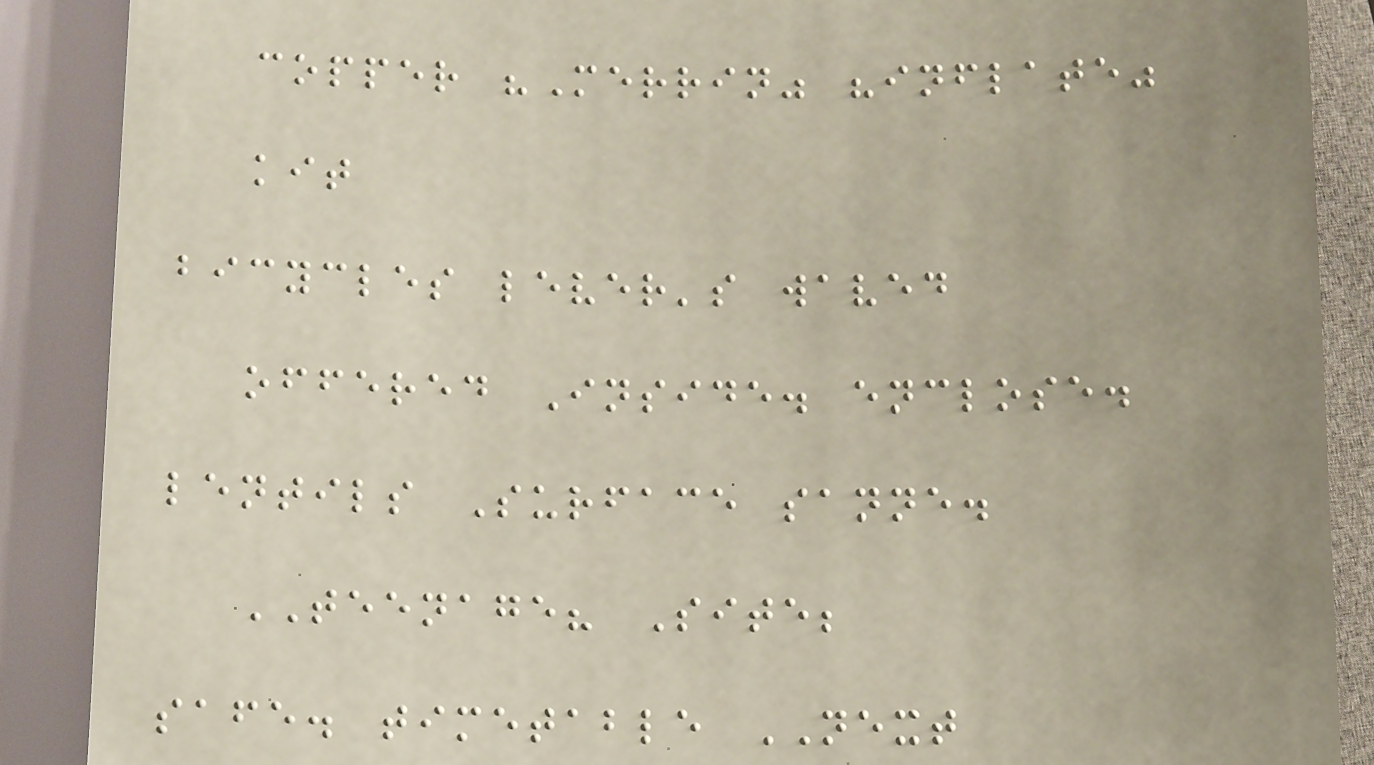copper "Merrin" "inflate"
kit
bicycles lever's waved
offered Inside. enclose.
lentils Surface sanne.
TEENAGE? Site;
safe. timetable NEXT
